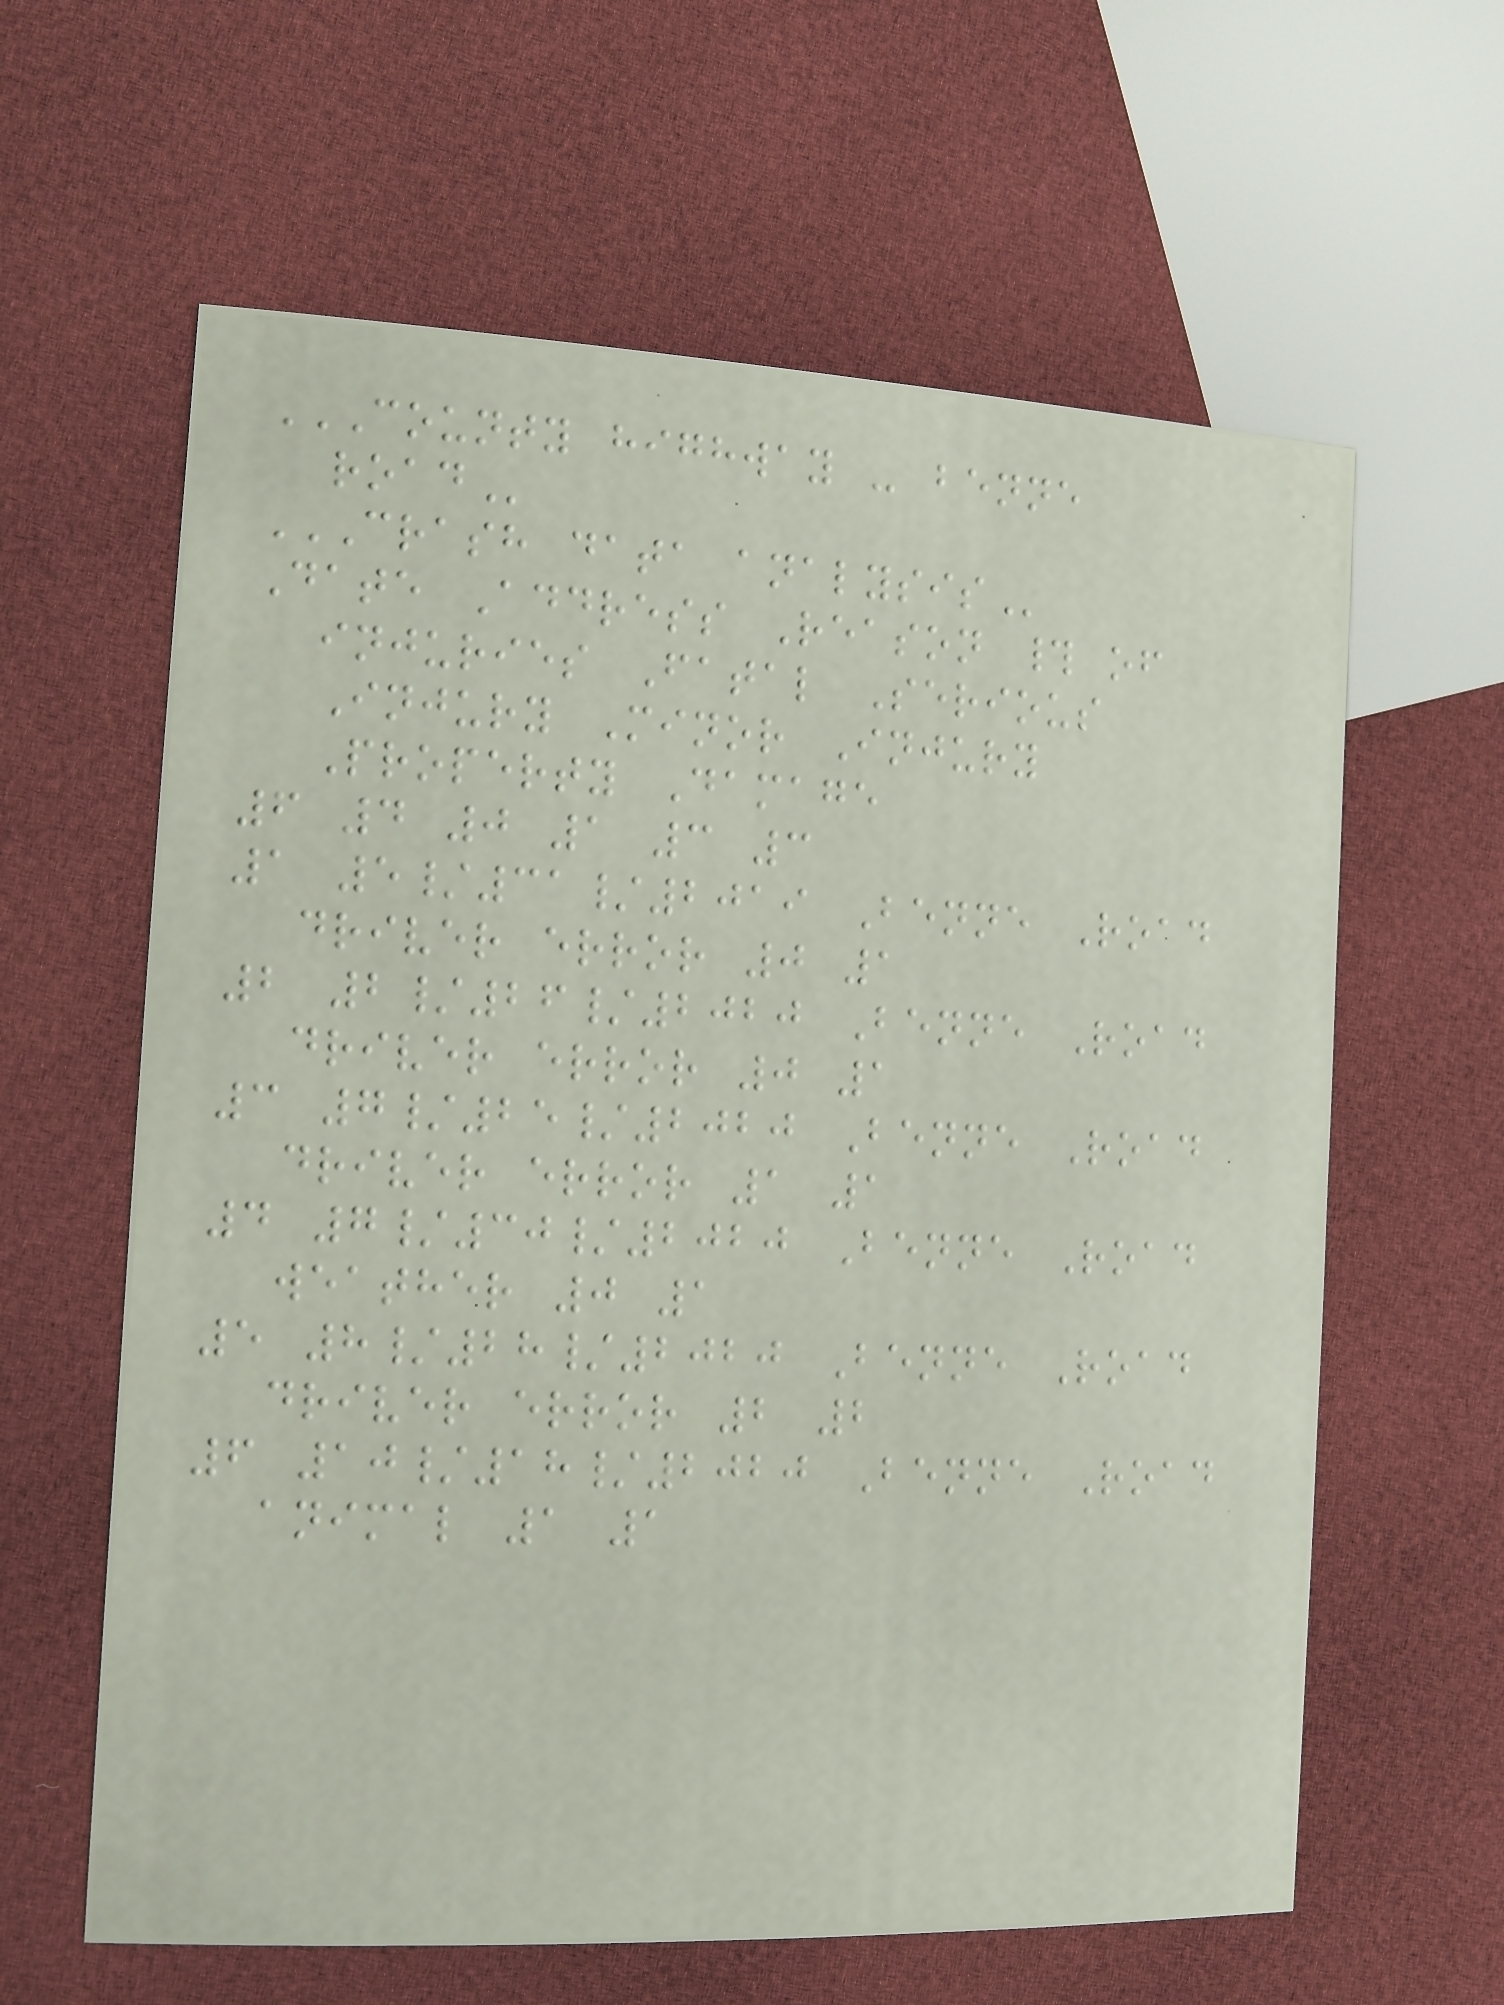COUNTY HIGHWAY - BENNE
ROAD
CRASH DATA ANALYSIS
Date Address Reason # of
injuries Fatal Serious
Injury Minor Injury
Property Damage
6 4 0 1 3 3
1 5/31/2019 Benne Road
driver error 0 1
2 2/26/2020 Benne Road
driver error 0 1
3 7/25/2020 Benne Road
driver error 1 1
4 7/30/2020 Benne Road
weather 0 1
5 8/28/2020 Benne Road
driver error 2 2
6 10/18/2020 Benne Road
animal 1 1
